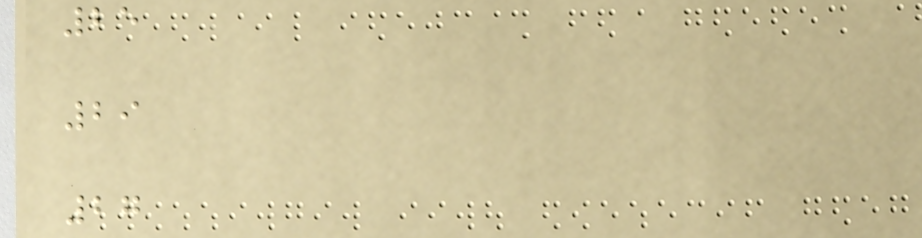25
29
27
